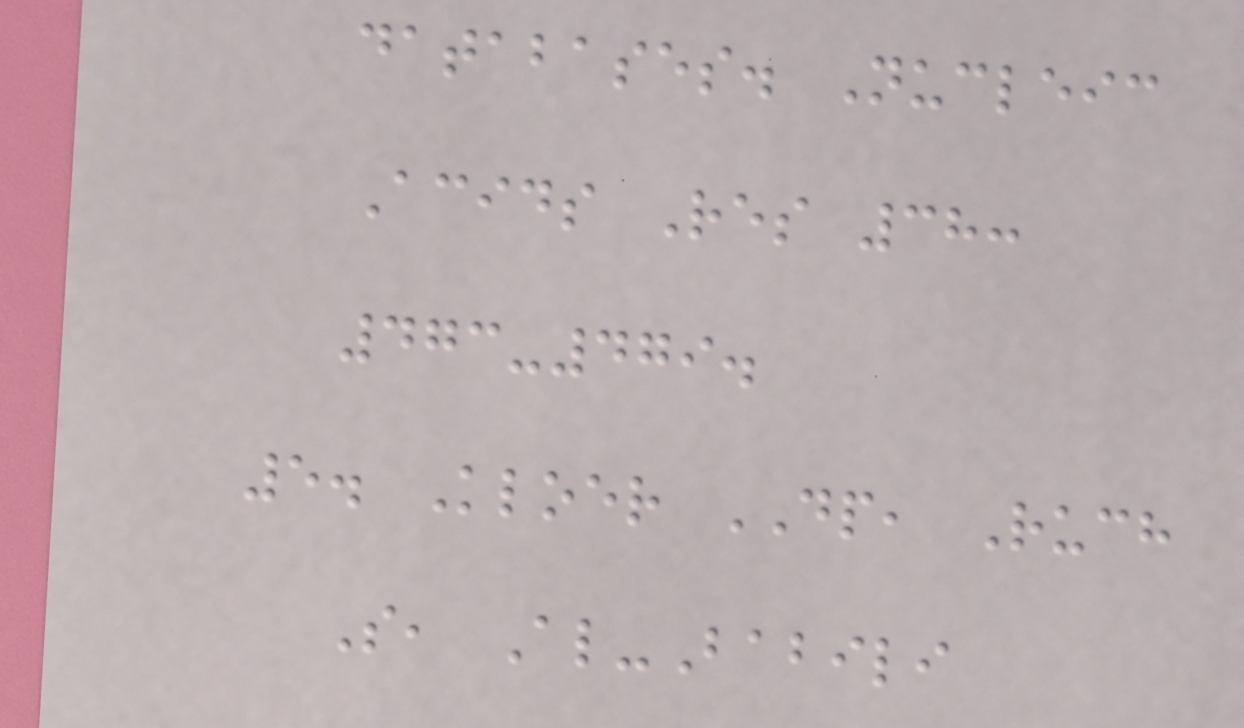databases. Nucleic
Acids Res 38:
473-479.
5. Kloer DP, Ruch
S, Al-Babili
